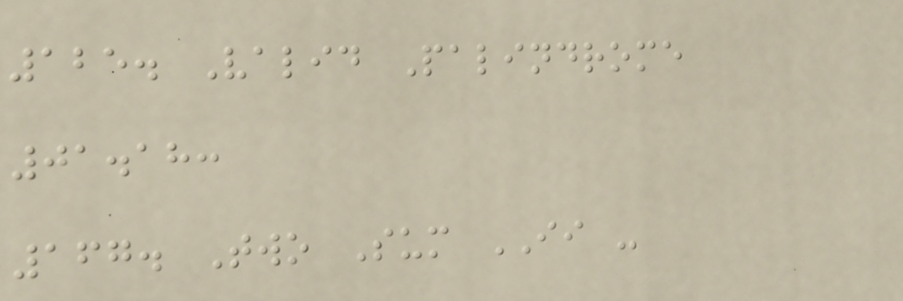125. Valid Palindrome
01.18:
167. Two Sum II -
